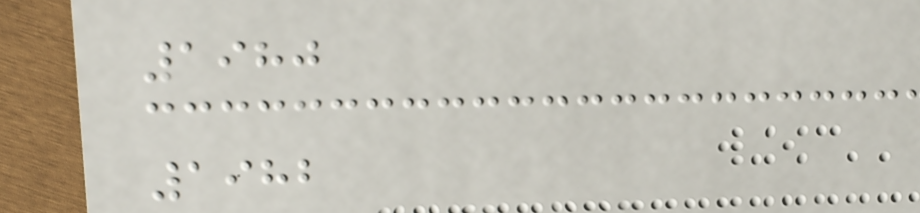1980
1982
